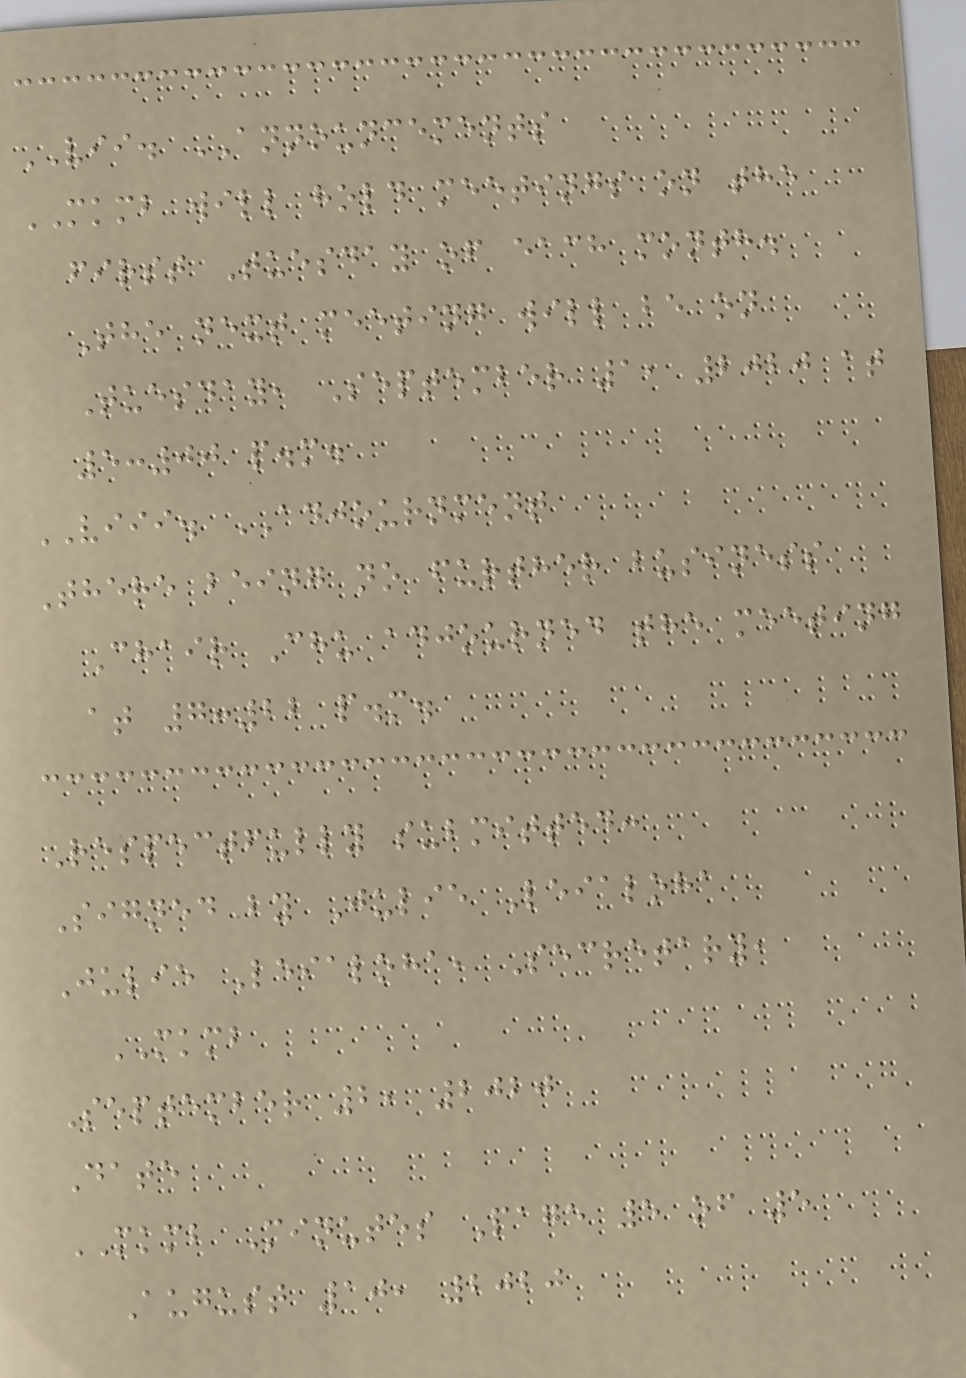VII. ANNOUNCEMENTS
MKMB will hold meetings on the
first Tuesday of each month.
The next meeting will be on
Tuesday, September 1, 2020 at
5:00 p.m.
VIII. ADJOURNMENT
There being no further business
Chair Chu adjourned the meeting
at 7:22 p.m.
Respectfully submitted:
Signed by Julie Leialoha
Julie Leialoha, Secretary,
MKMB
September 2, 2020
Date
MKMB Minutes Page 5 of 5
August 10, 2020
